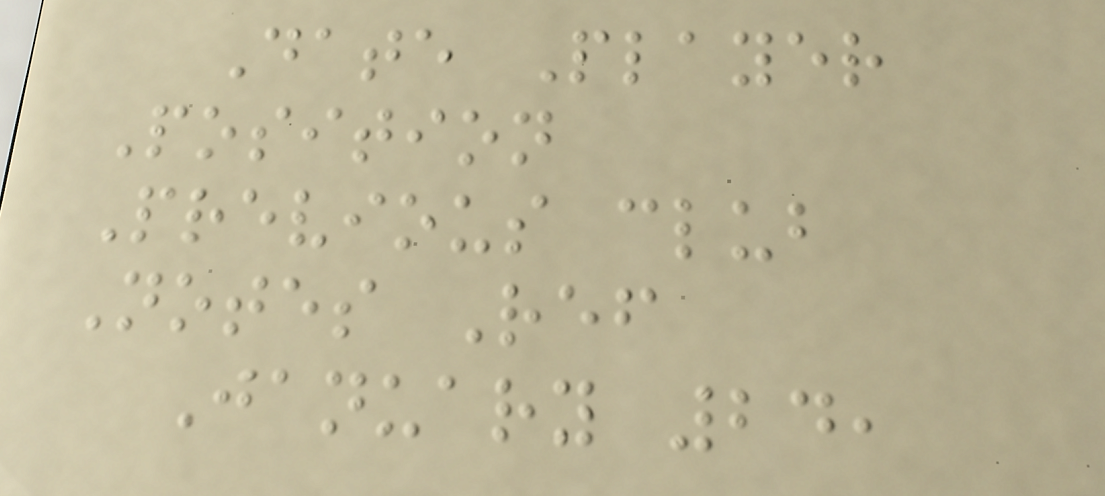Date Player
Position
Previous club
Notes Ref
January 24,
